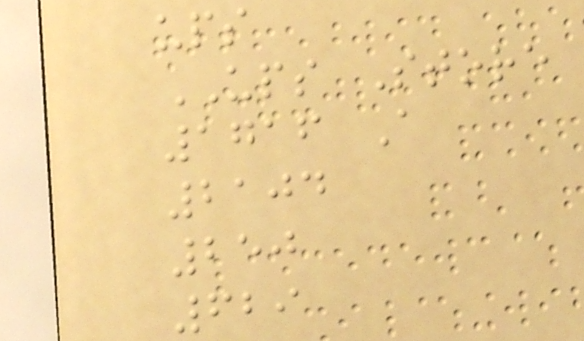ups
UPS Store
1716 A
2104
250
629
